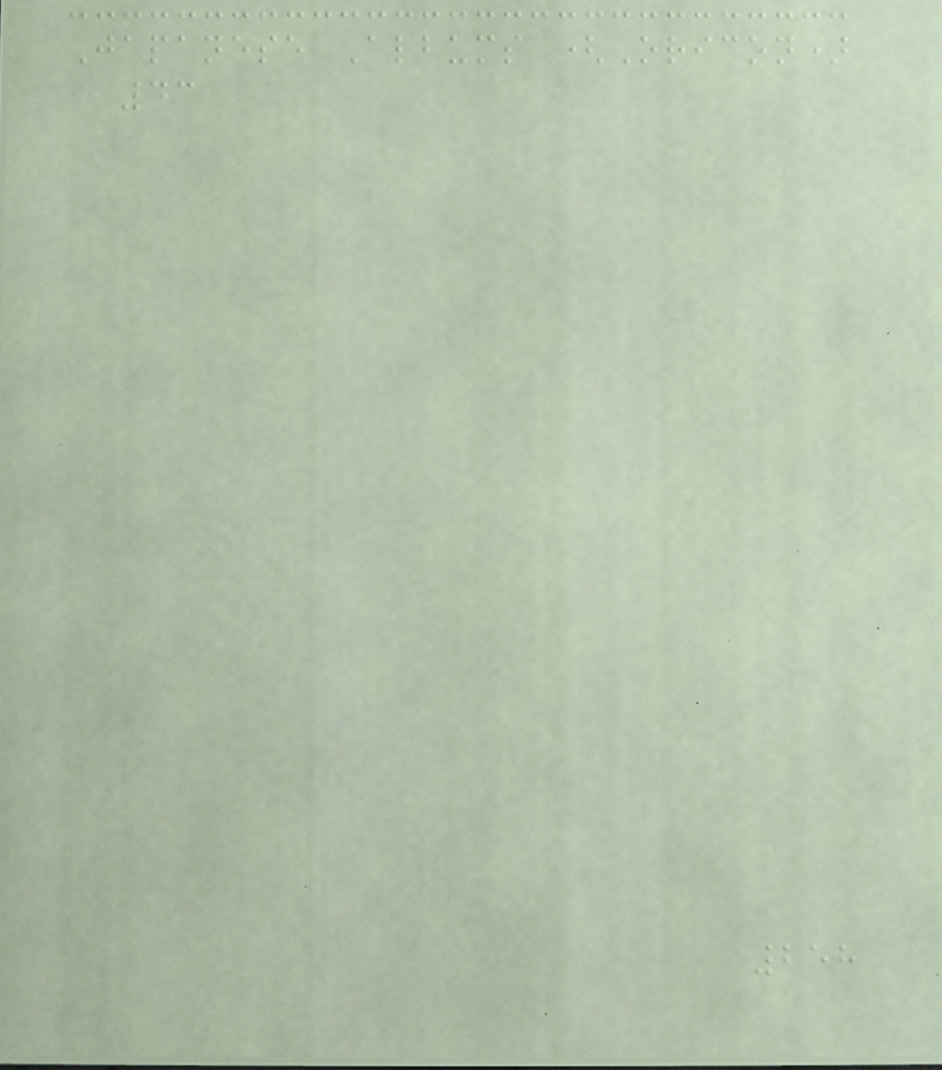Japanese Albums (Oricon)
43
258
